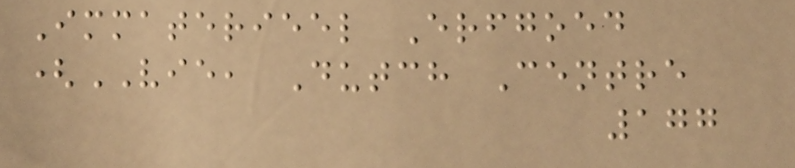Immaterieel Erfgoed
(VIE, Dutch Centre
177
